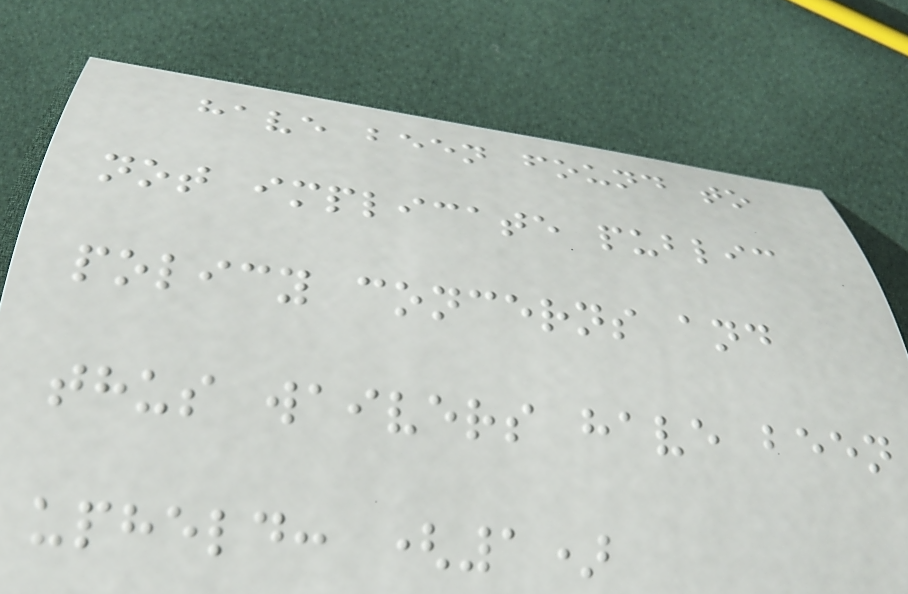have been found to
not implicate public
policy concerns and
thus waivers have been
upheld: (1)
